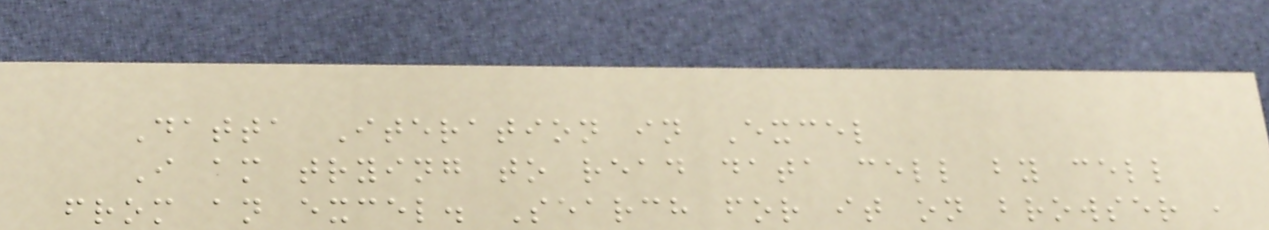Datta Iteration in Excel
I am trying to read data cell by cell
from an excel. Search for it on browser ,
